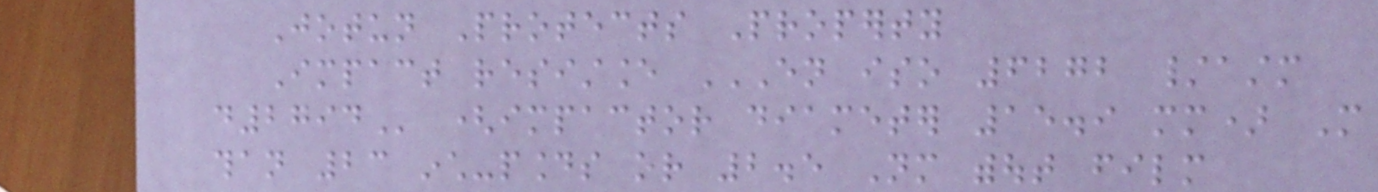Jotun Protects Property
Impact resistance EN ISO 6272 /ASTM
D2794 (impactor diameter 15.9 mm) More
than 23 inch-pounds or 2.5 Nm without film
